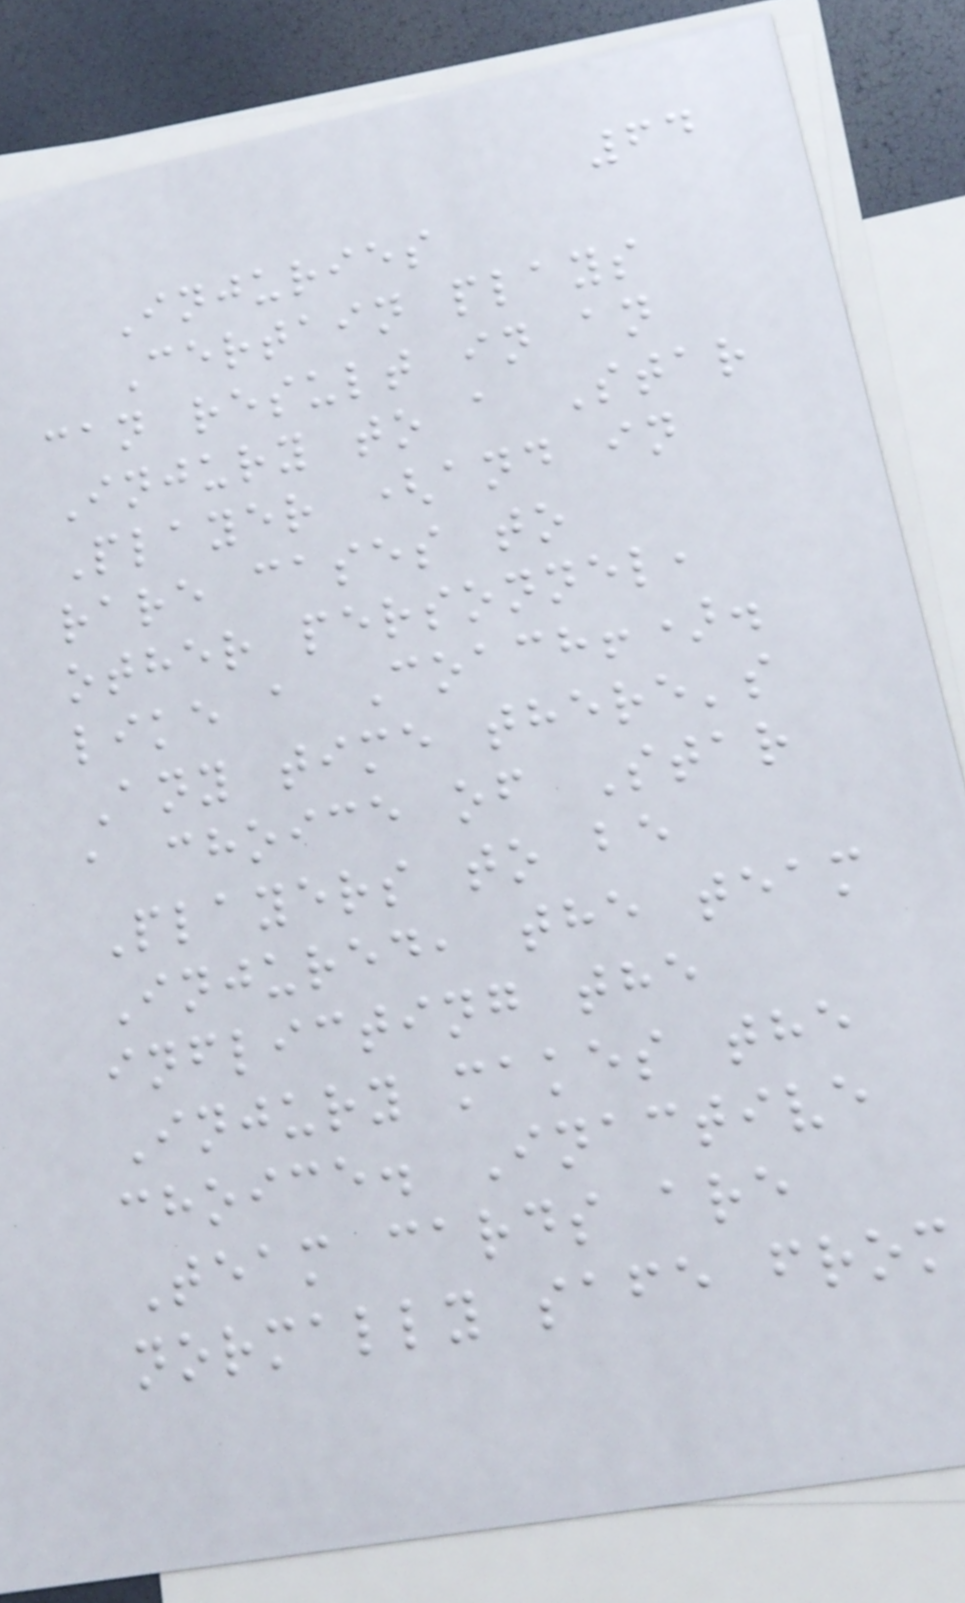64
Injuries
Certain plays
can result in an
Injury to a Star
Player (and in
rare cases to
other personnel,
like a Coach!).
Any time there's
a choice of Star
Players to be
Injured, the team
inflicting the
Injury makes the
choice. Inactive
Team cards are
normally safe from
